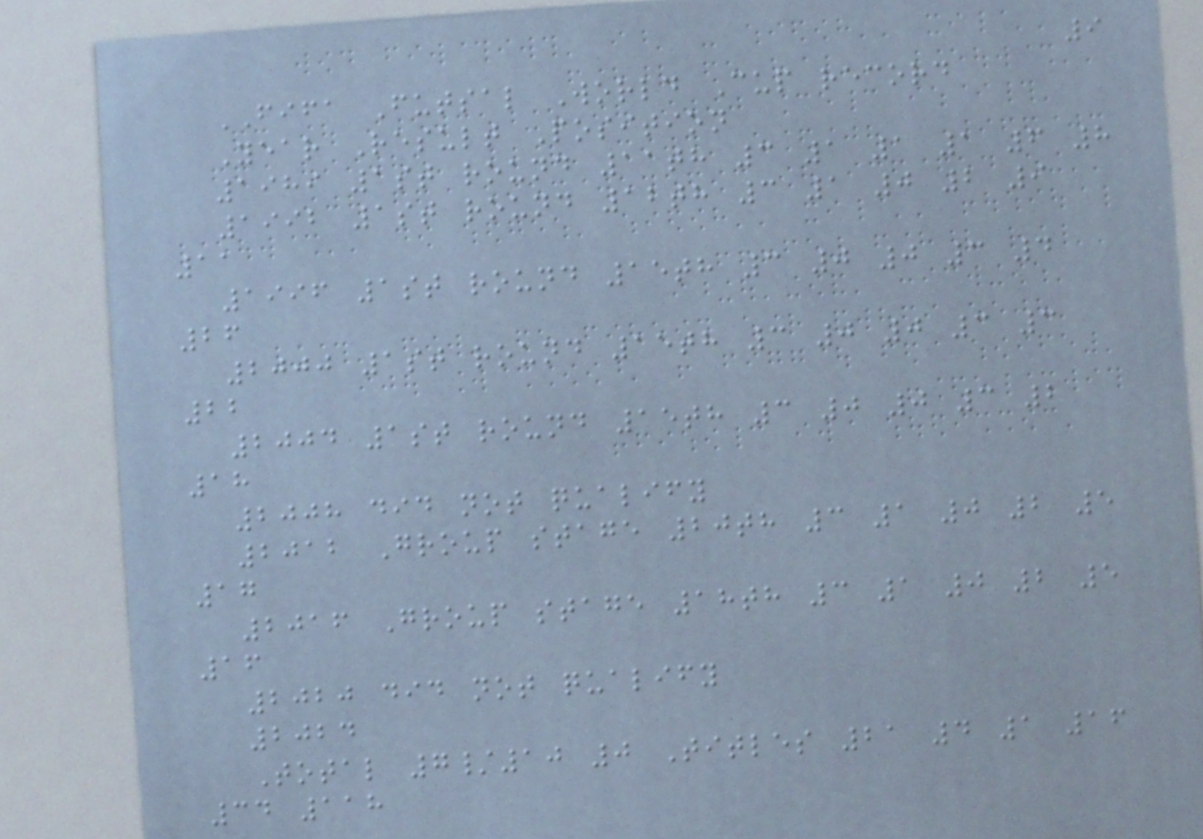9
FIFA Futsal World Cup record
Year Result Position
1989 1st round 11th 3 1 1 1 6 8
1992 1st round 12th 3 1 0 2 9
11
1996 1st round 15th 3 0 0 3 4
26
2000 1st round 15th 3 0 0 3 3
22
2004 1st round 15th 3 0 0 3 2
18
2008 did not qualify
2012 Group stage 20th 3 1 0 2 5
17
2016 Group stage 18th 3 1 0 2 5
16
2020 did not qualify
2024
Total 7/10 0 Titles 21 4 1 16
34 118
